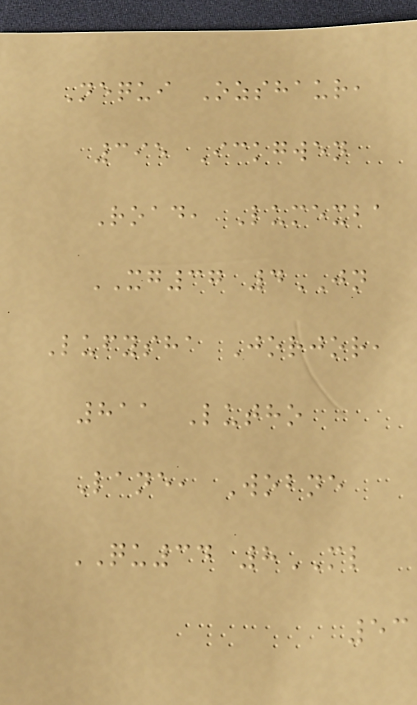Nequi Ozshaur,
395 Ickgwen
Road, Lumexba
XG37 4JN
Lufysha Jorjor,
811 Lutho
Lane, Wobne
QU34 8ML
53
